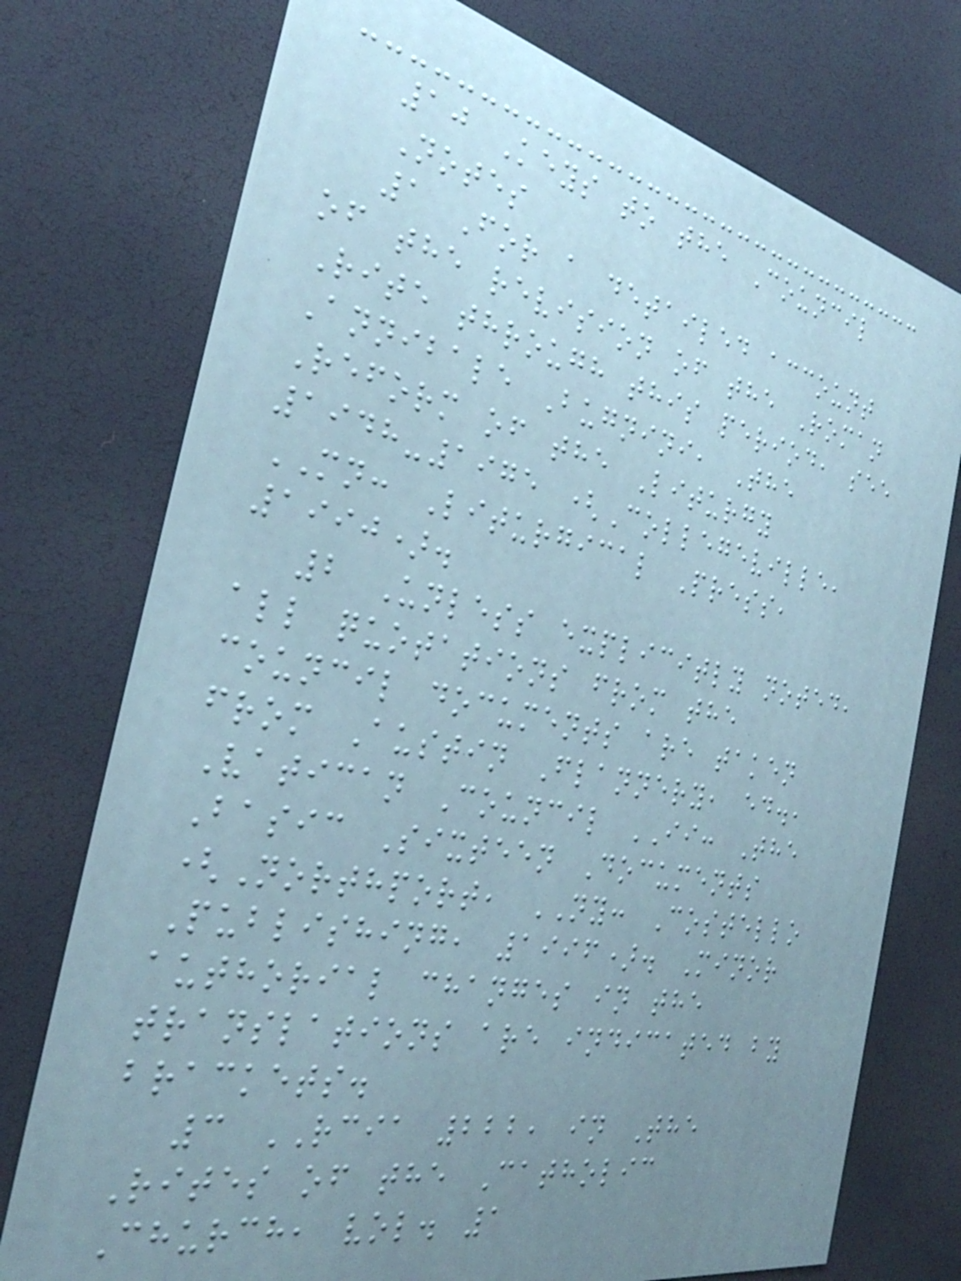10 Keys to the Council
Notes
1 For a detailed account
of the revision of the Roman
Rite through this period, see
Annibale Bugnini, The
Reform of the Liturgy
1948-1975 (Collegeville,
MN: Liturgical Press,
1990).
2 Unless explicitly noted,
all quotations from the
council documents are taken
from Austin Flannery, ed.,
Vatican Council II: The
Basic Sixteen Documents
(Northport, NY: Costello
Publishing, 1996). Minor
authorial changes in the
translations are indicated by
brackets.
3 RCIA 222, in The
Rites of the Catholic
Church, vol. 1
